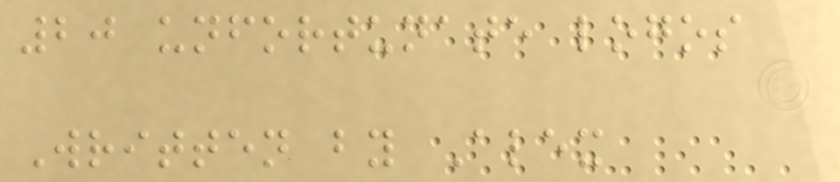20 unfortunate logos
Written by Alex
